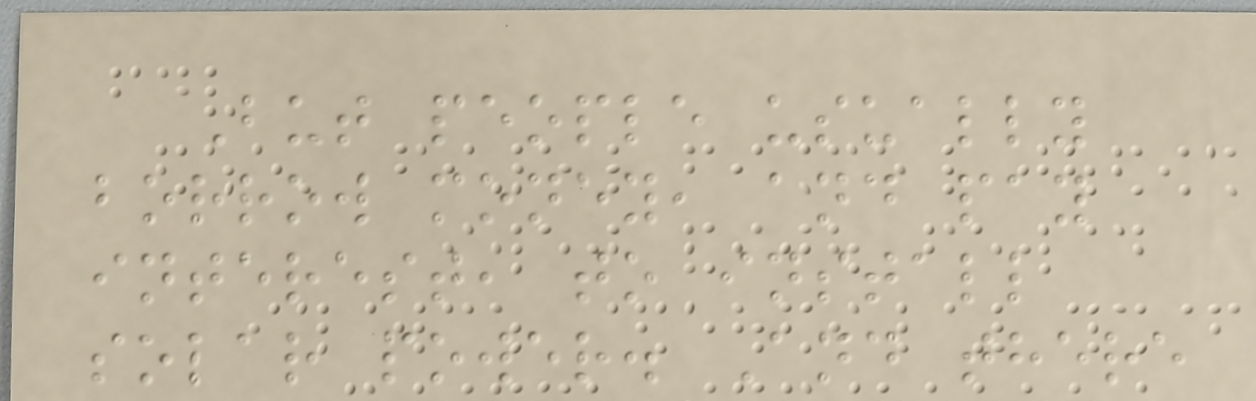But people usually
borrow money, and pay
interest, to install
solar power. And there
